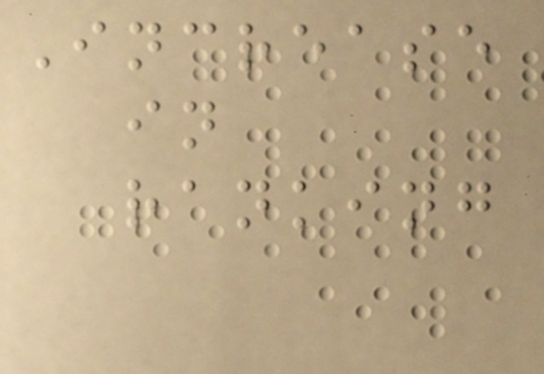Increase
in
ranking
